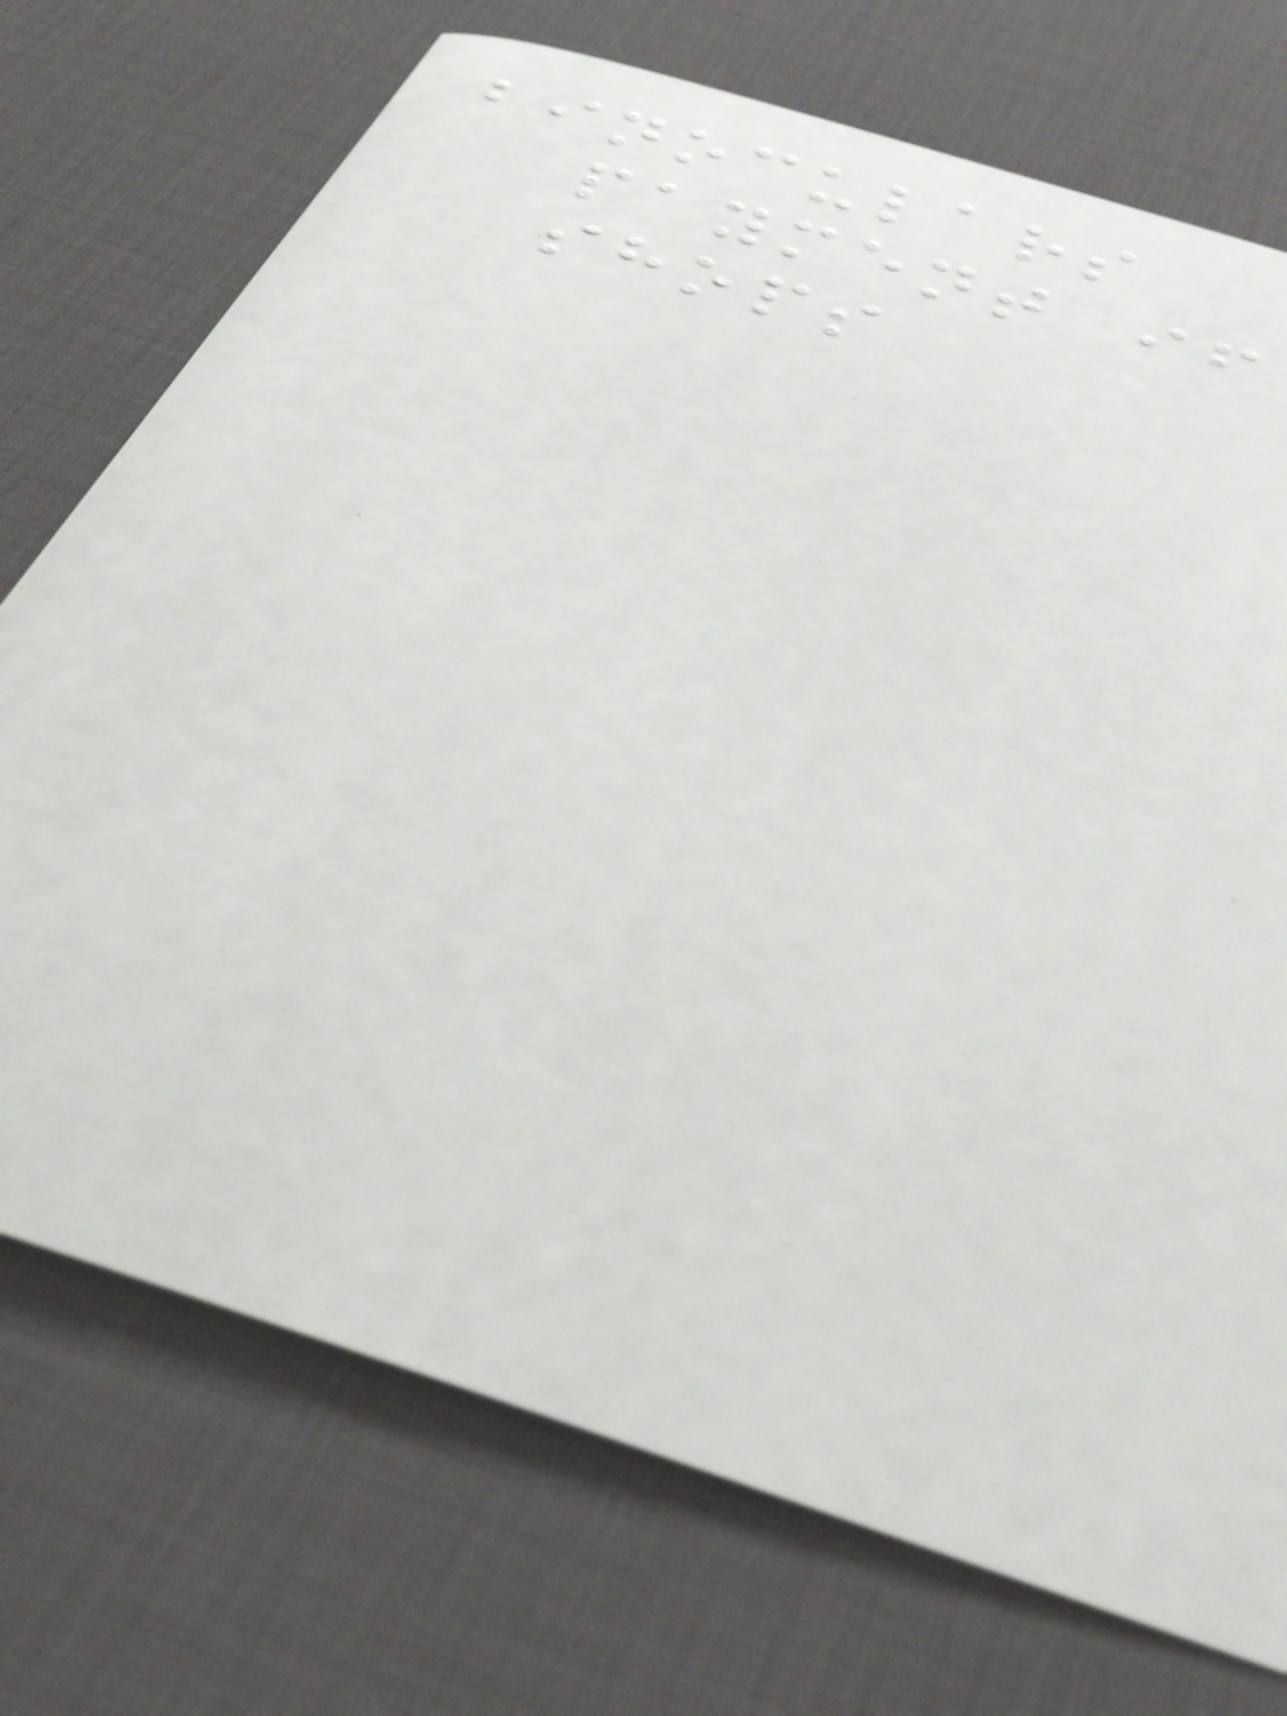binoculars
payment if
shops
